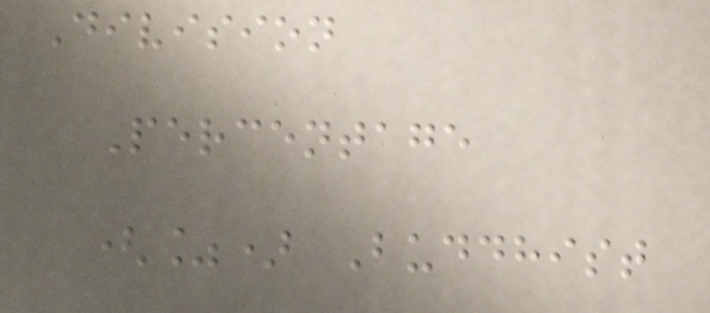Division
Percentage
(%) Buddhist
